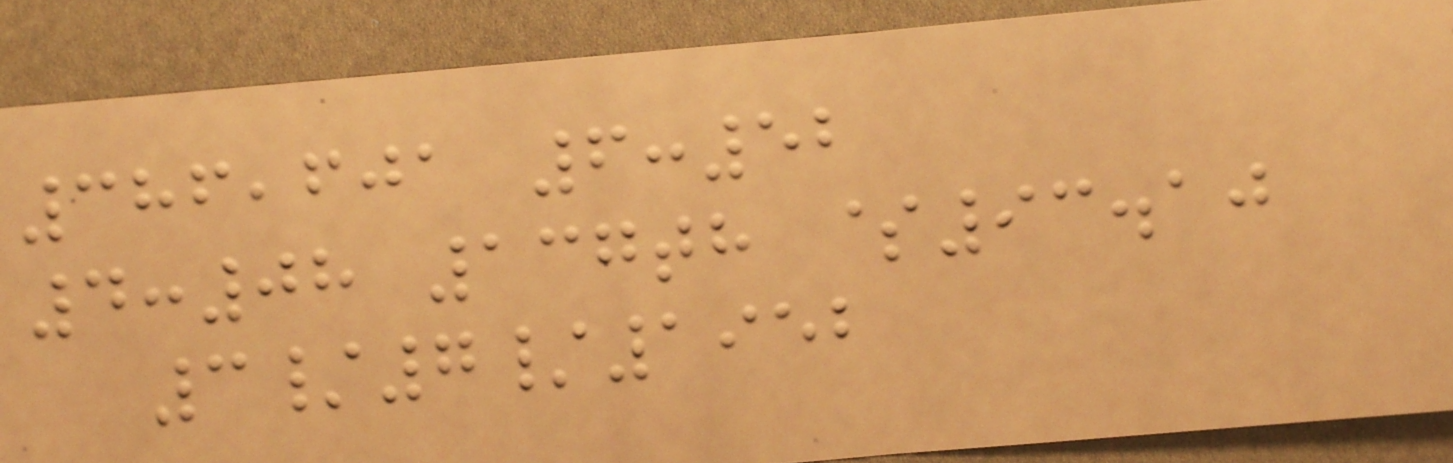386,601 6:52
4:08 137th $93.10
3/7/1952
